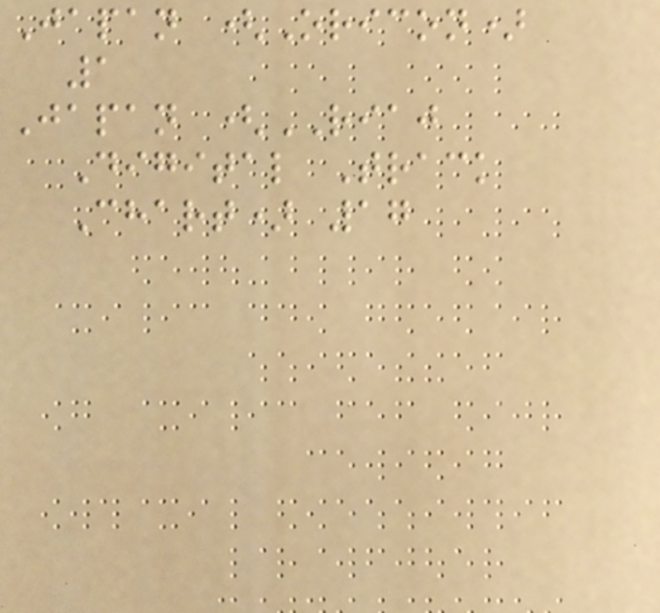Japan (Oricon)
1
Japan (RIAJ
Digital Track
Chart) 17
